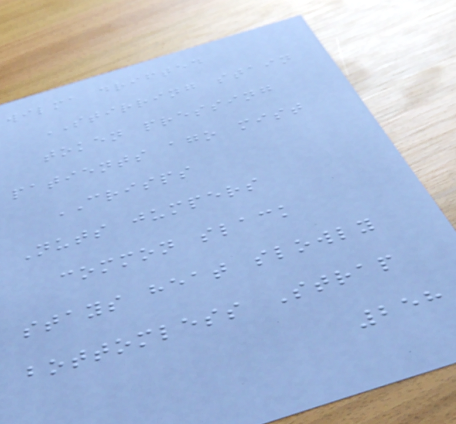wilma drifted
STIRRING stain
token pressing
patients ago mist
CRISPS
Nuts jumpers
common slack
stays heat slowly
bottomless Strap
258
